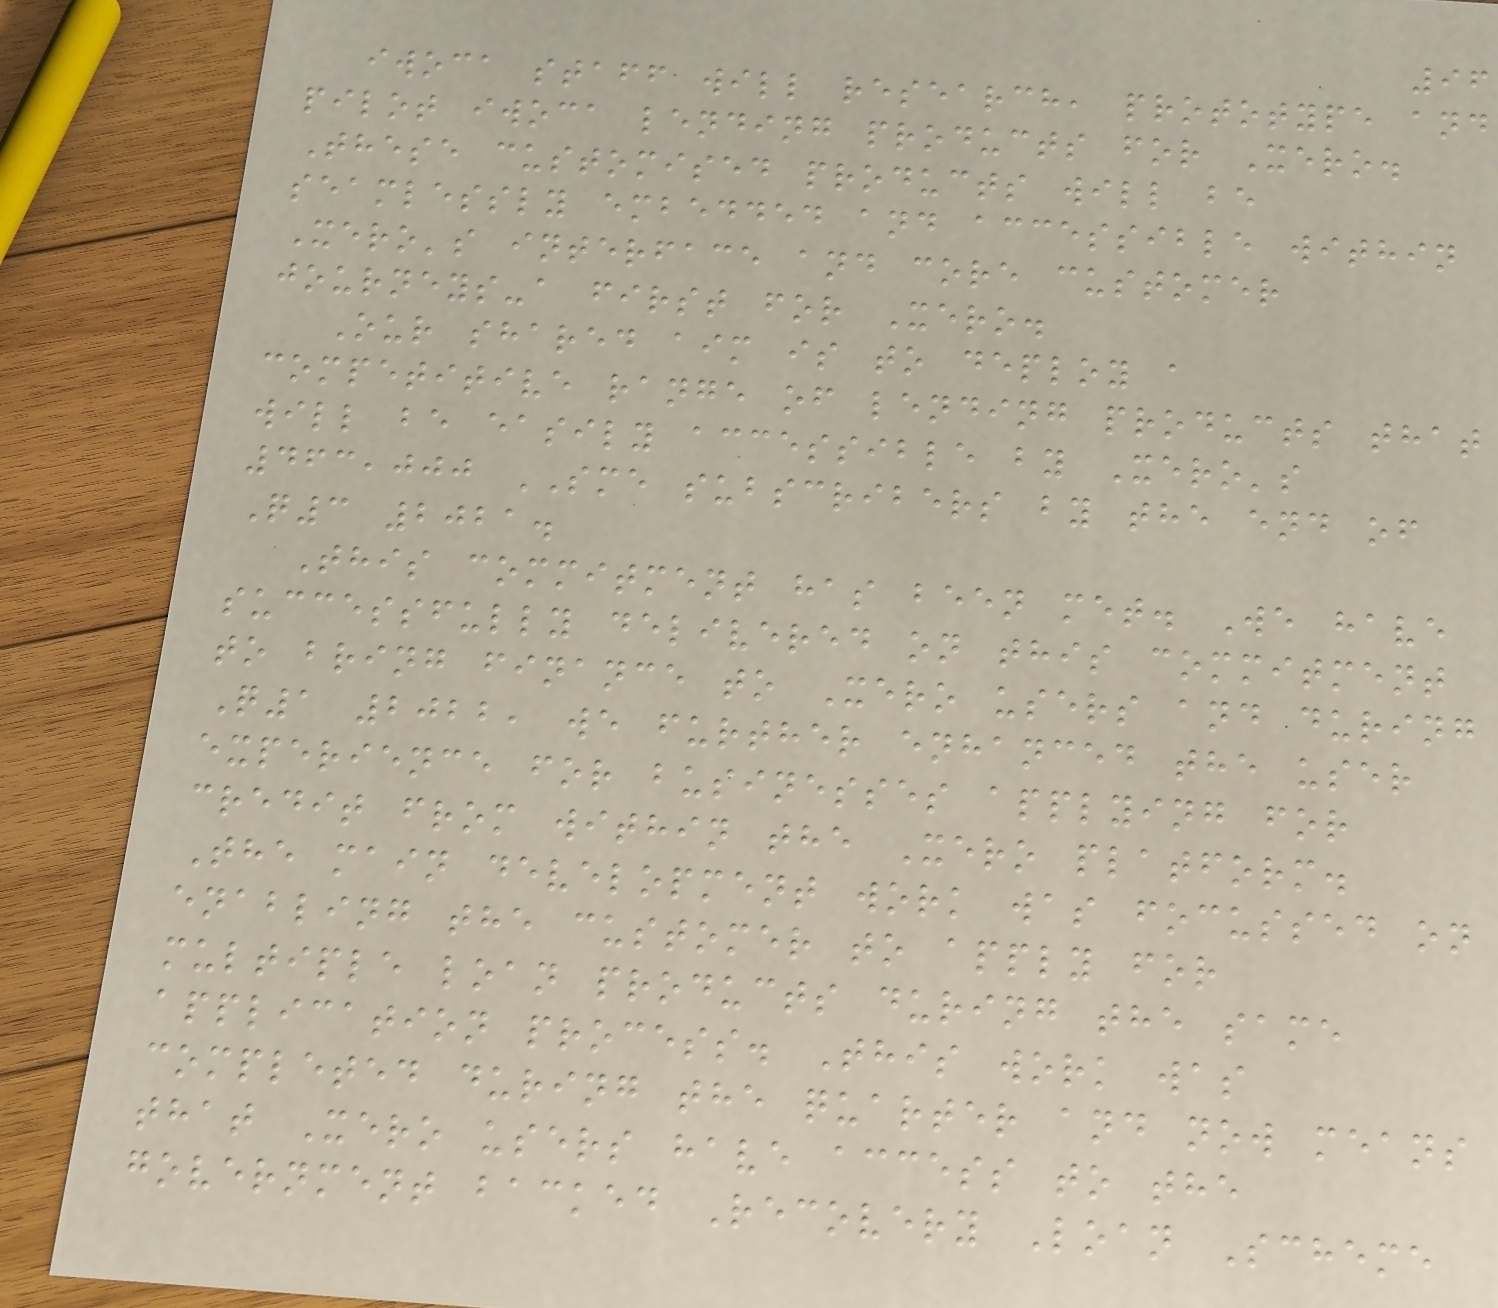96
iwoca staff will research, prototype and
pilot iwoca lending products for Xero.
These customised products will be
seamlessly embedded and accessible within
Xero's interface and core customer
journeys-a first for Xero.
Our shared aim is to deploy a
competitive range of lending products that
will be easily accessible by Xero's
463,000 SME subscribers by the end of
Q3 2021.
This commitment has been met. We have
successfully delivered on this commitment
to bring finance to Xero users and during
Q1 2022, we further enhanced the user
experience for businesses applying for
credit from within the Xero platform.
The main development work was focussed on
enabling the customer to apply for
multiple loan products during the same
application process. This work was
completed during the quarter and now means
that Xero users have access to the
government backed Recovery Loan Scheme
